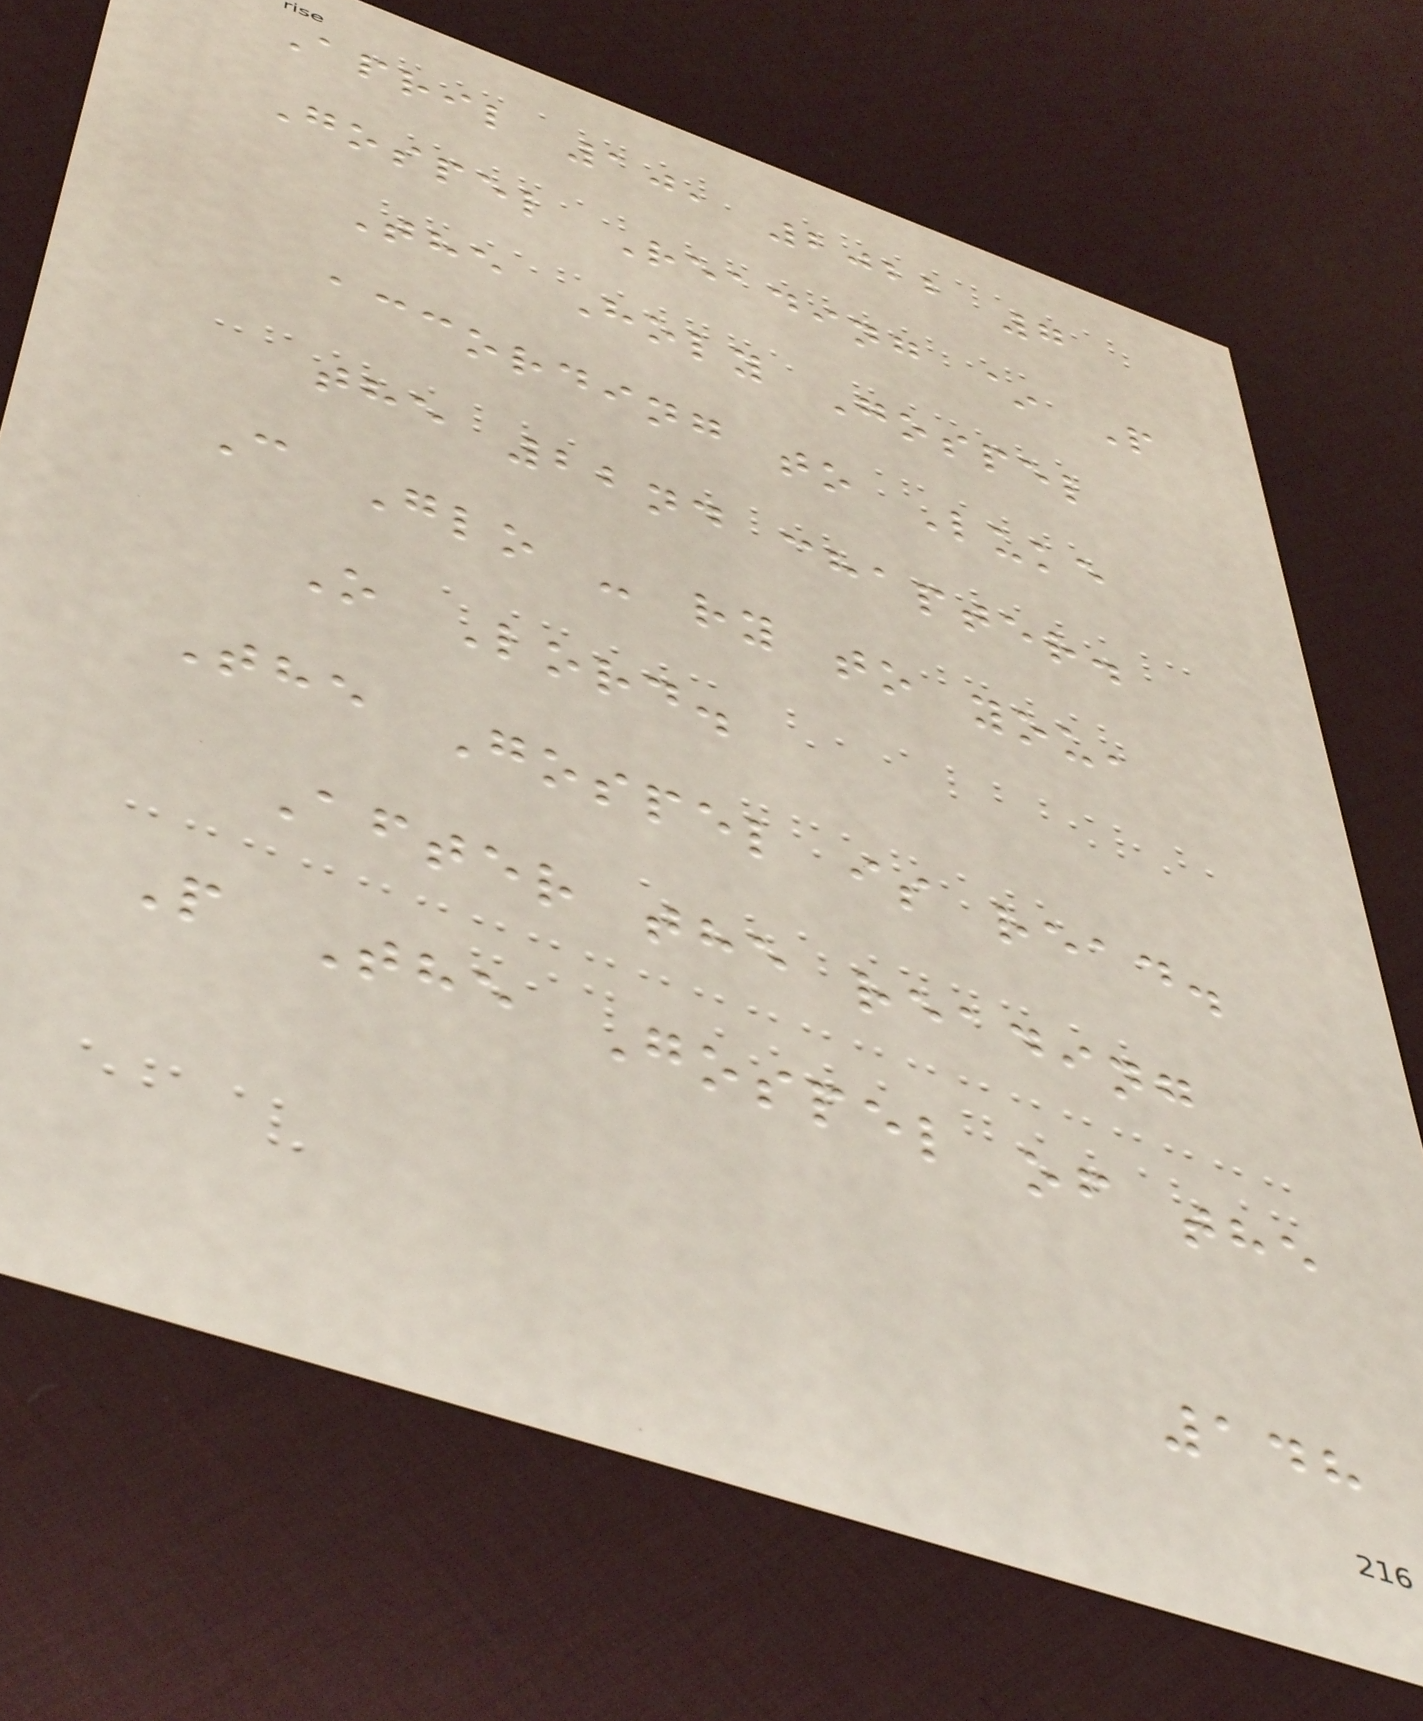April 10, 2022 7
Gospel Reading ~ P
The Holy Gospel
according to Luke
the 22nd chapter.
C Glo - ry to you,
O Lord.
The Gospel is read.
After the reading
P The Gospel of the
148
